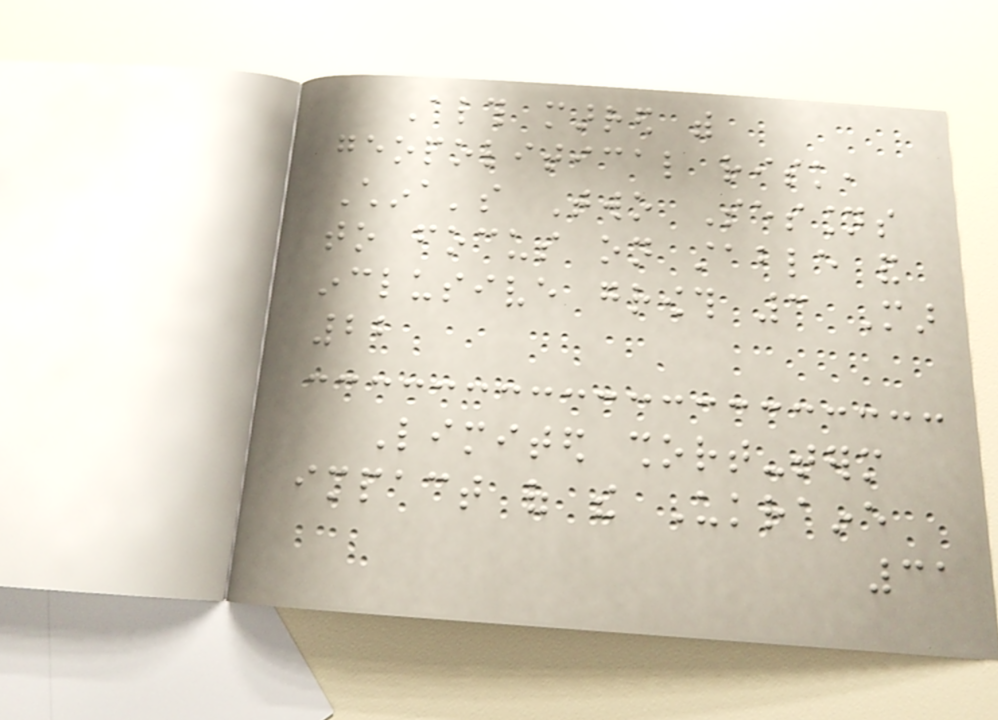Although marred with
geopolitical risk,
China's Two Sessions
to focus on stable and
inclusive growth 3 Mar
22
Limited short-term
impact of the Ukraine
31
